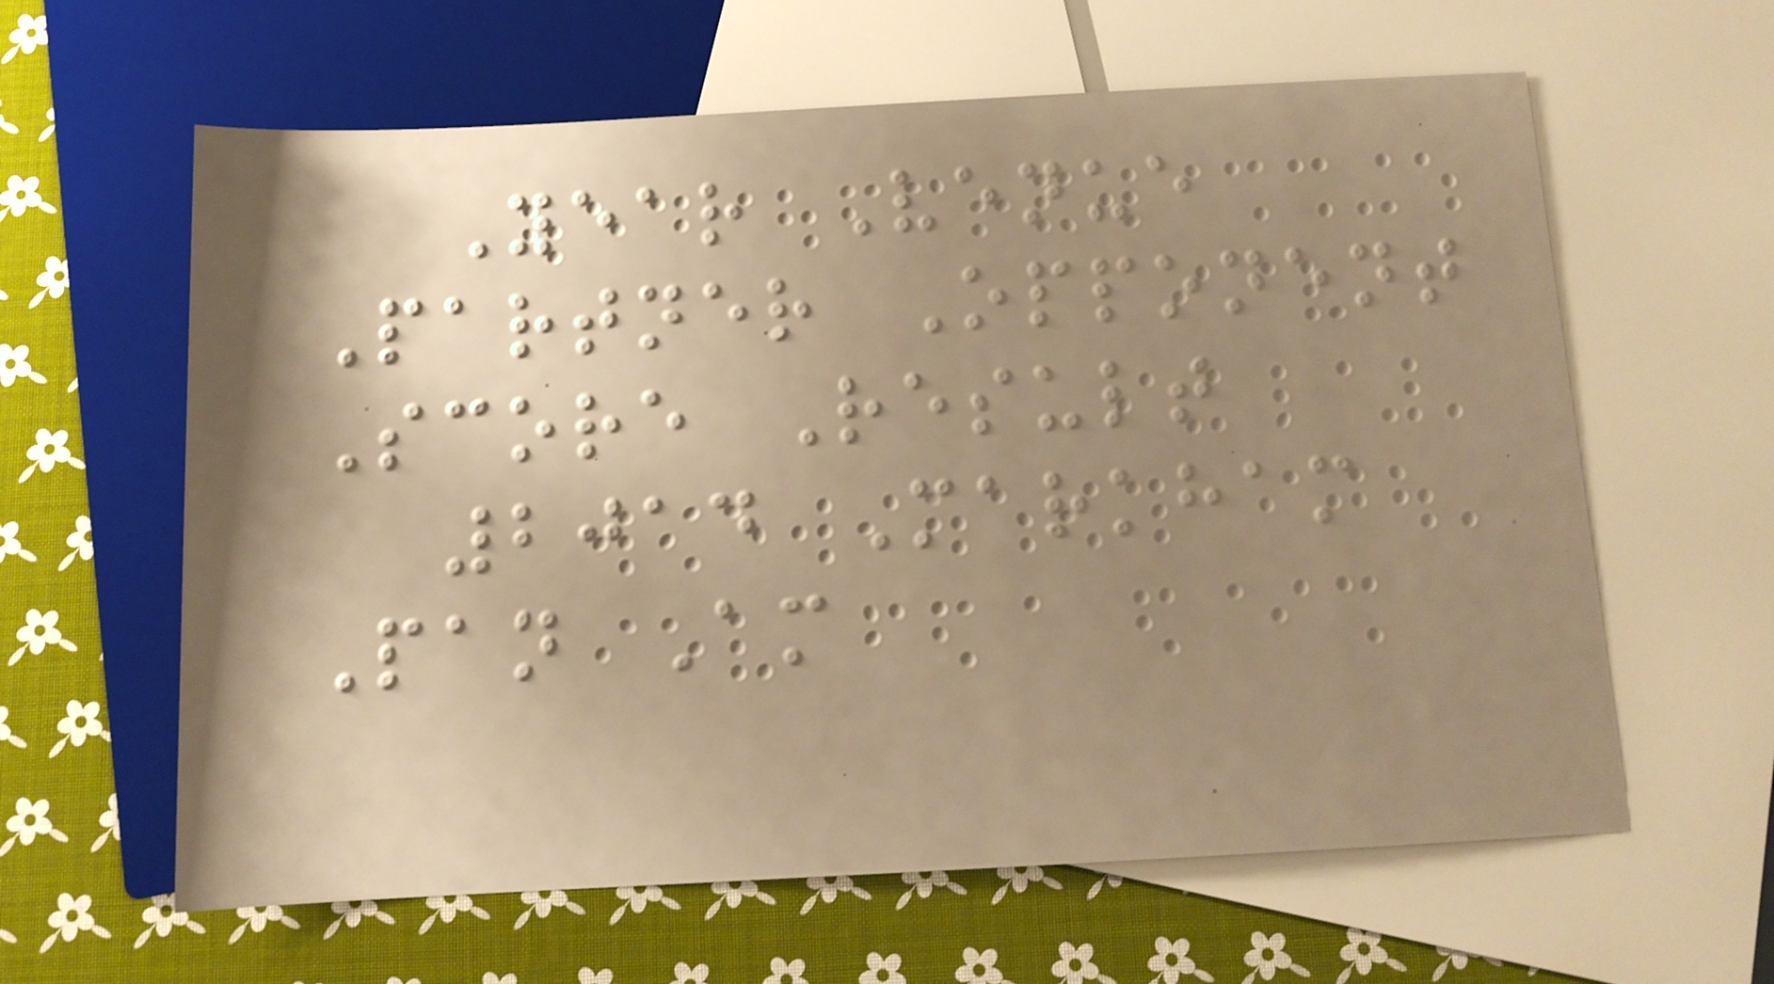Year Venue
Partner Opponent
Score Result
2014 Markham
Pan Am
